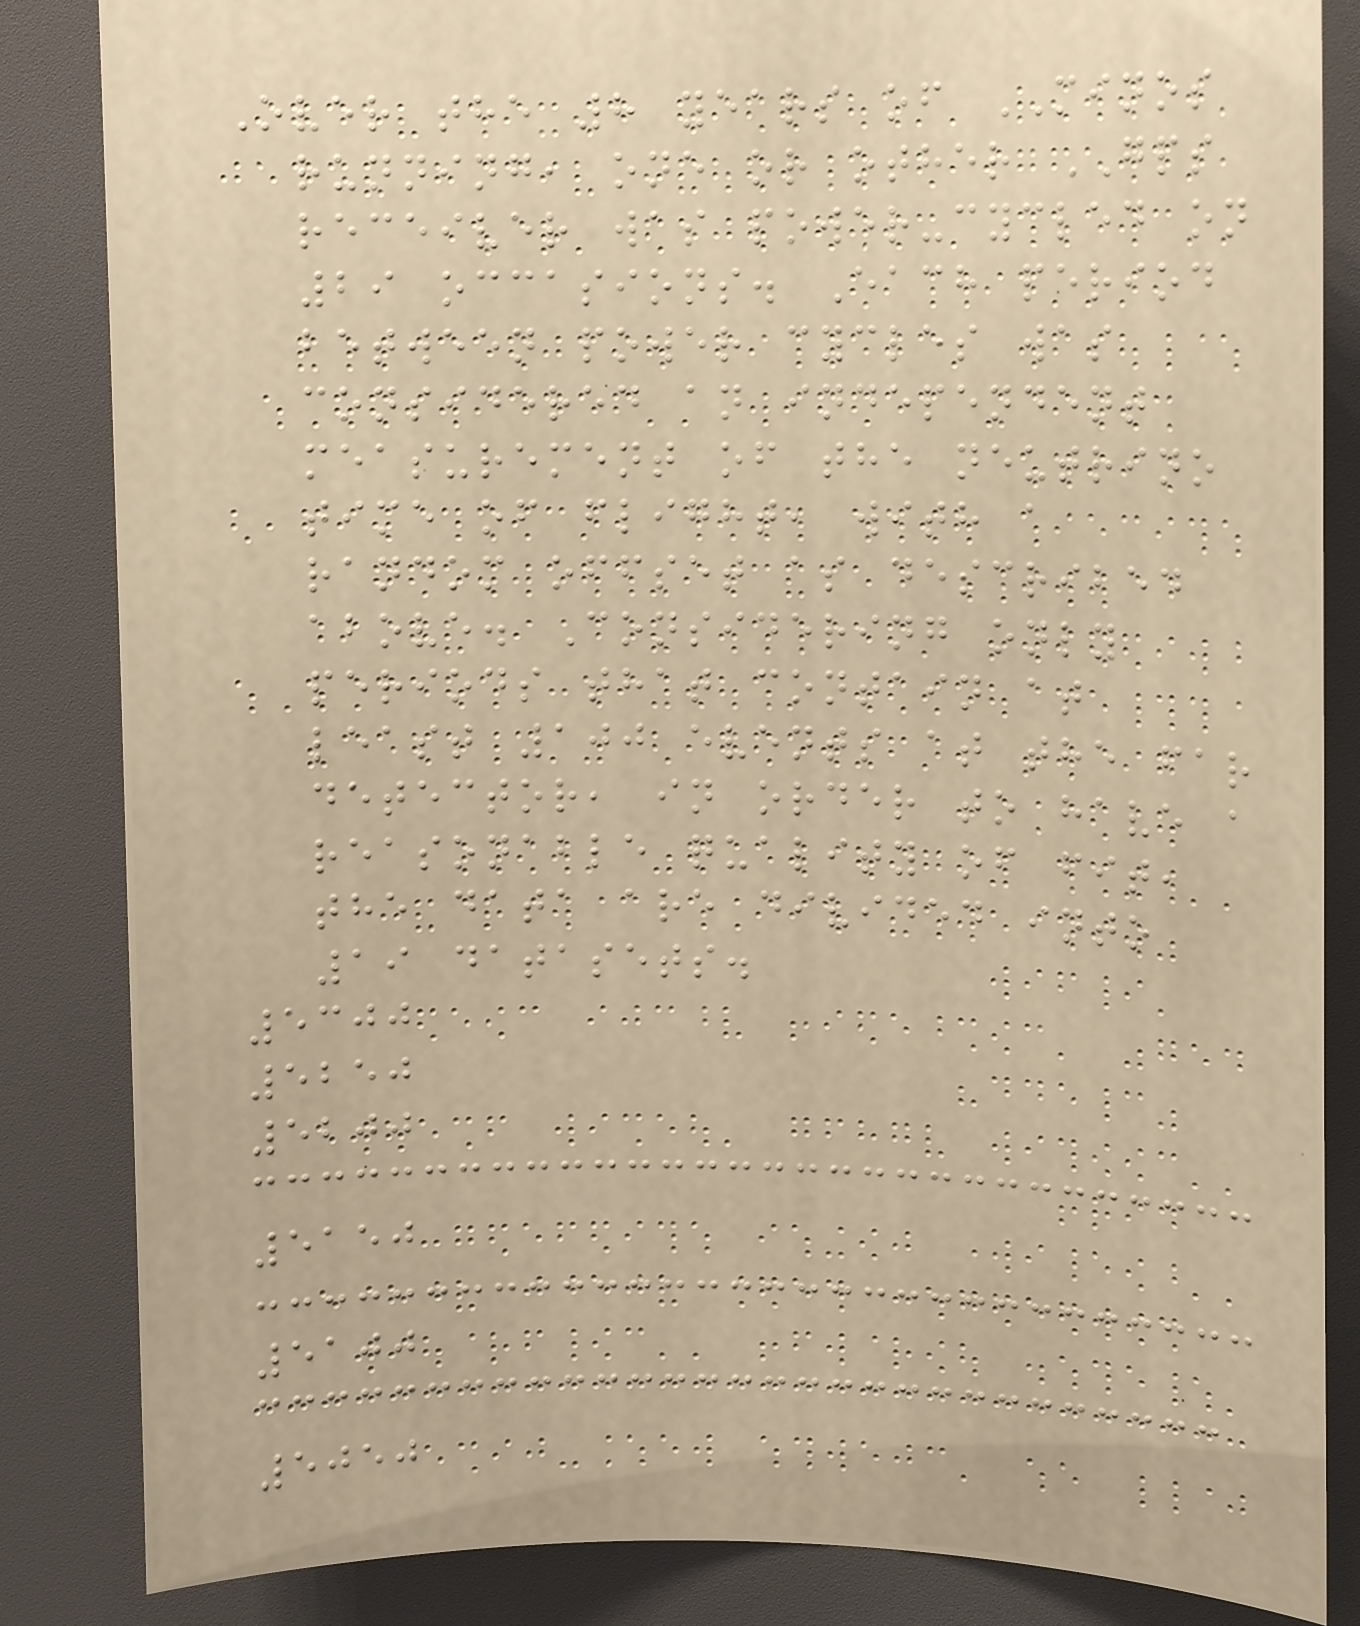Over the 8 years of MINOS
running, one or other GPS
receiver was power-cycled on
29 occasions. Each period
between power cycles was
considered an independent
measurement of the neutrino
time of flight, with a
random offset as described
above. Considering only
periods that contain at
least 100 events at the far
detector, in order to have a
reasonable quality of fit,
the data are divided into
19 datasets.
5300
5250
5200
5150
5100
5050
